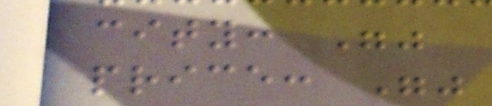city: ""
price: ""
